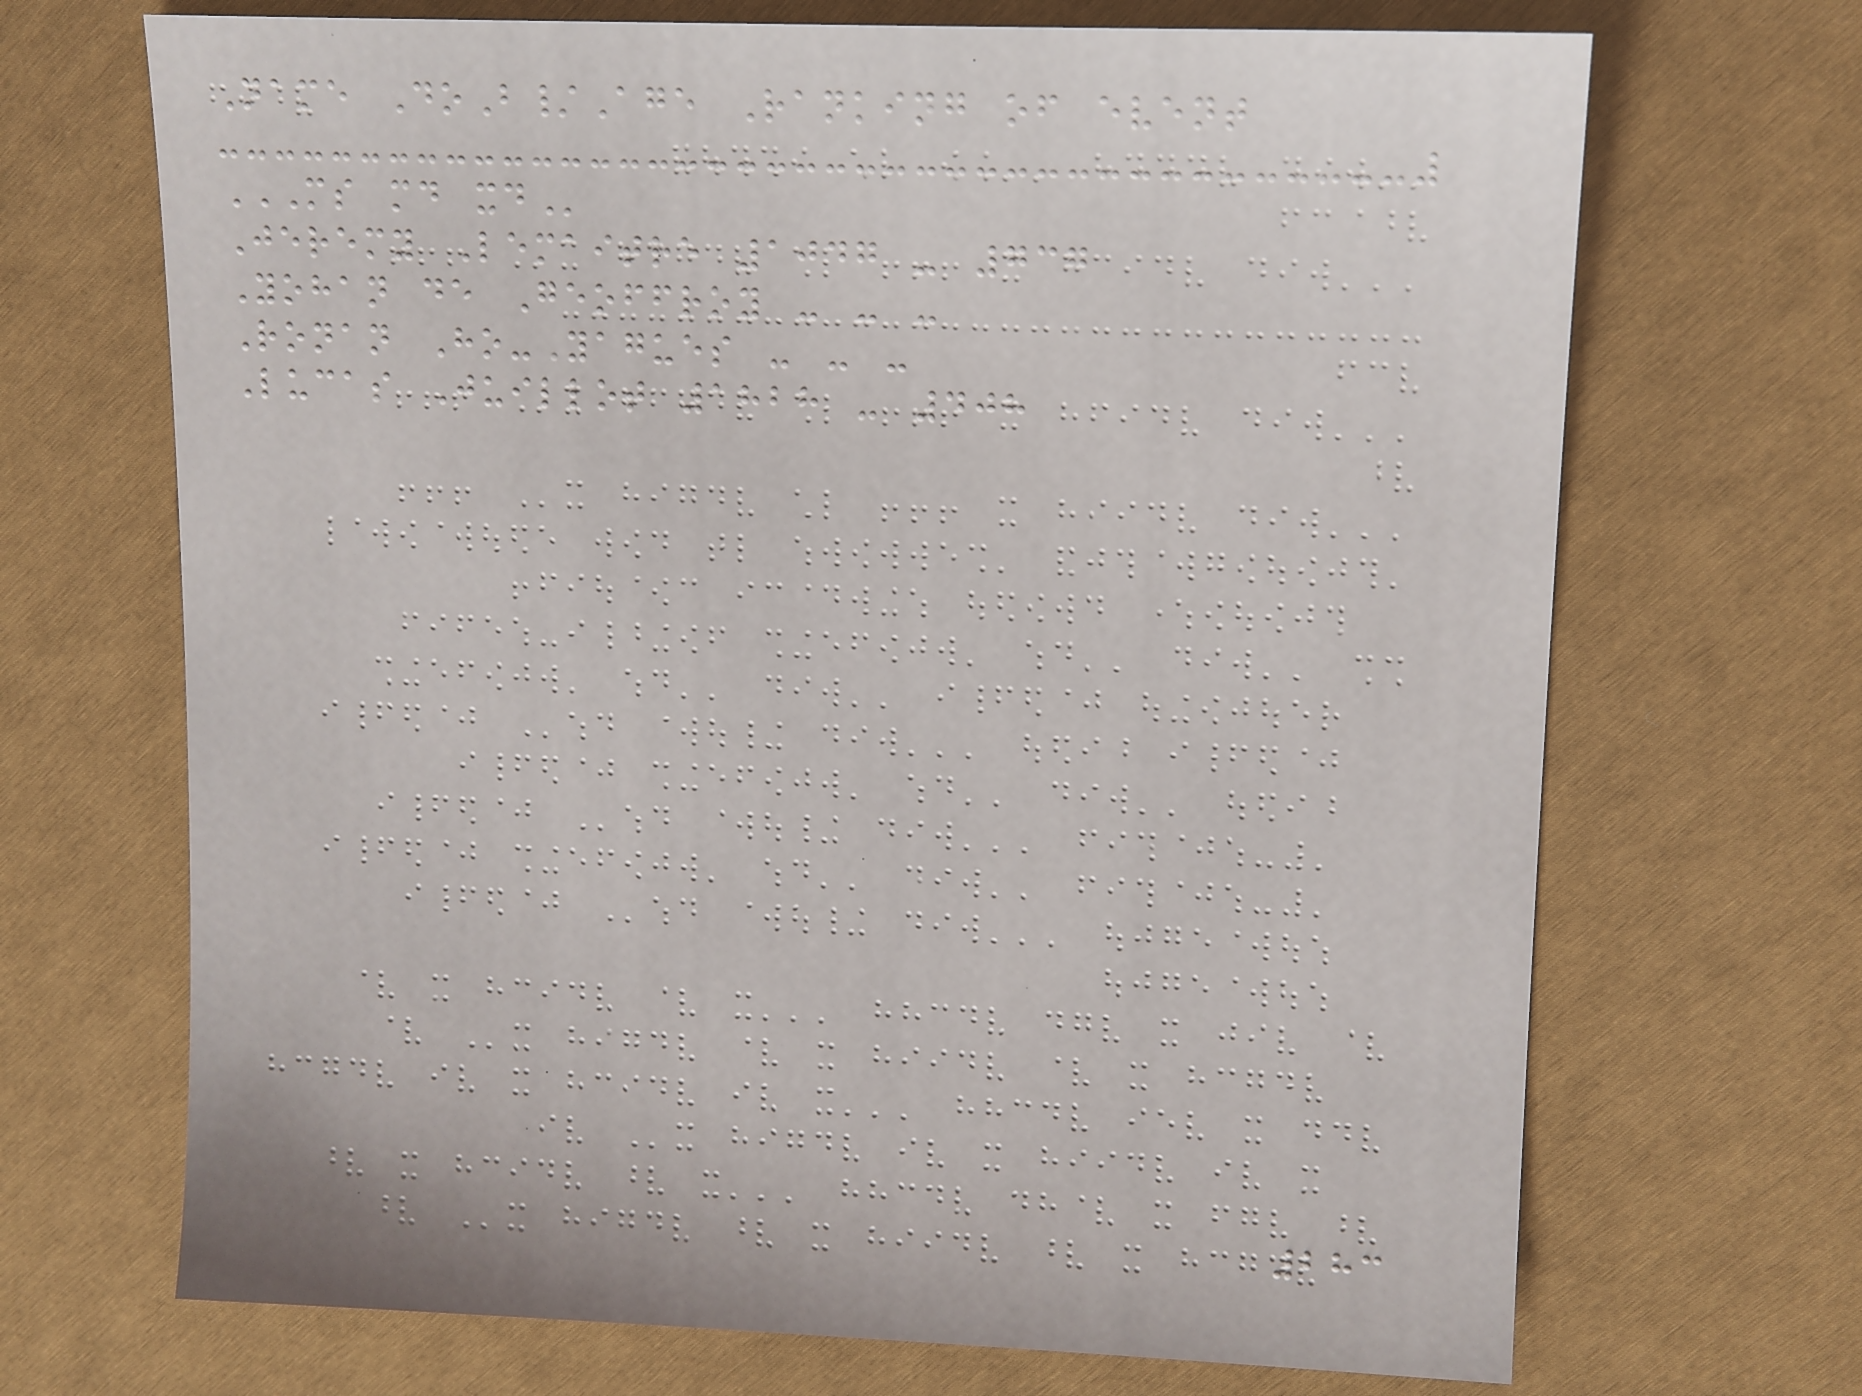Name DoB/Age Ranking of event
MS MD XD
Jeremy Lemaitre 1047 - 737
Yohan de Geoffroy - - -
Ronan Ho-Yagues - - -
Lucas Juillot 1828 - 408
283
